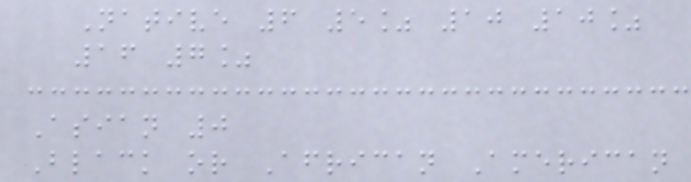Native 6 5% 10 10%
16 7%
Asian 0
Black or African American
